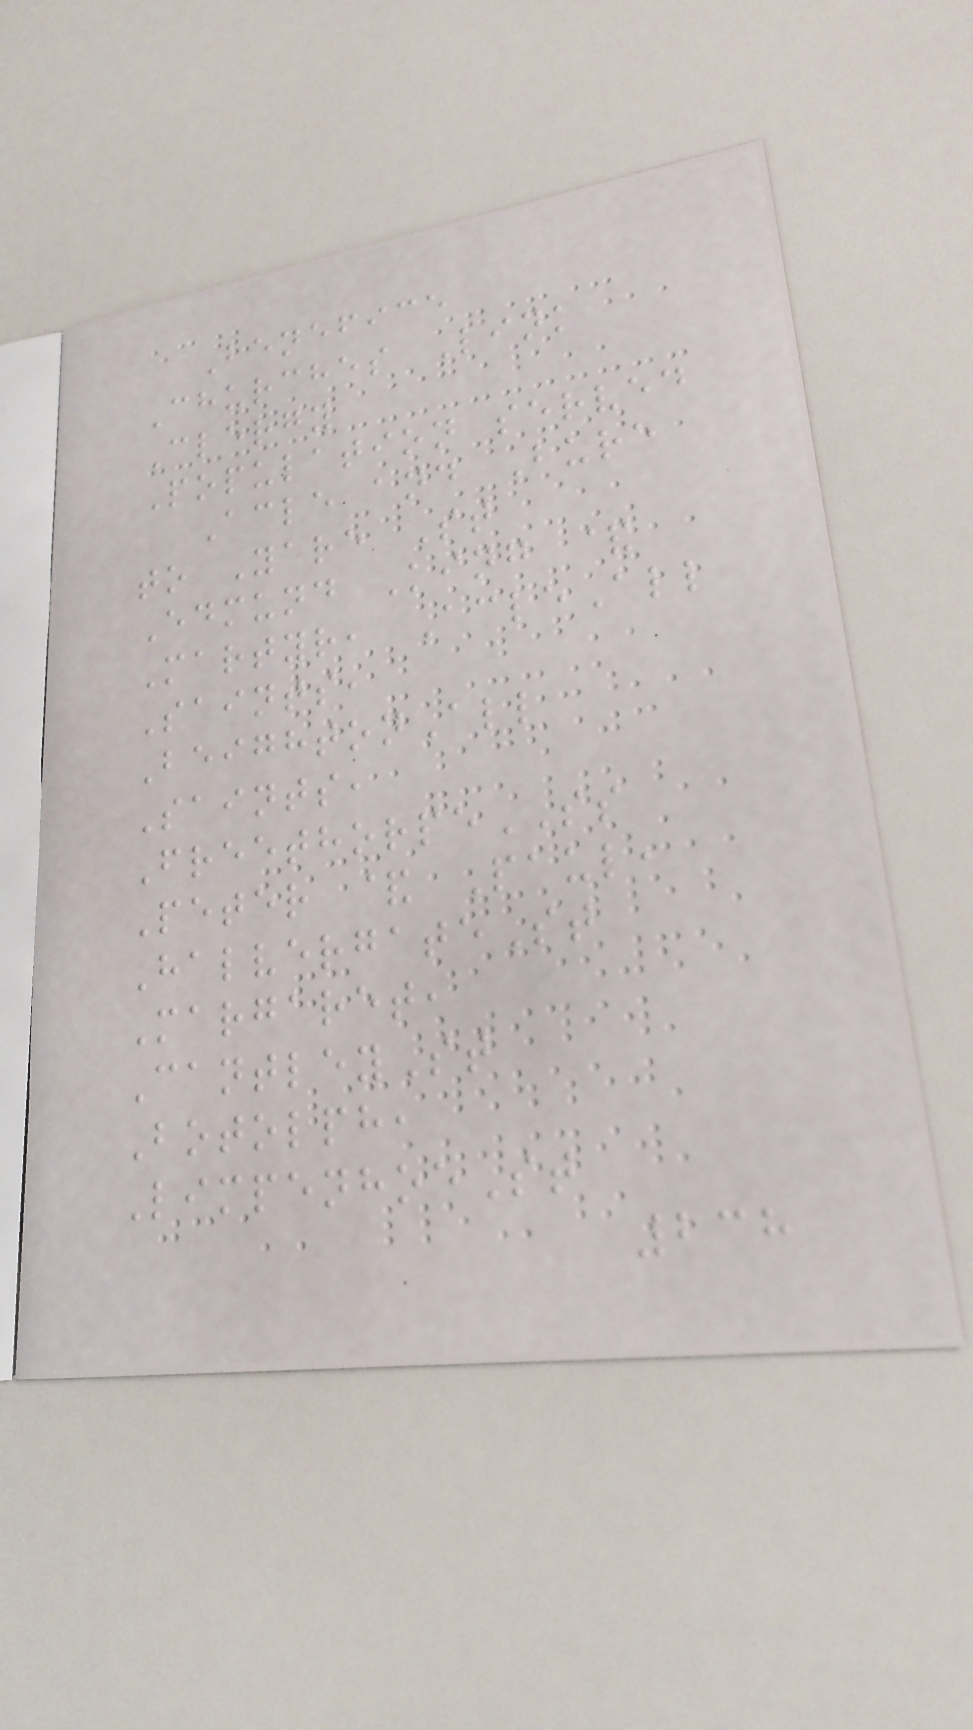Benefice
Churches Link
Clergy
Population served
Acle and Bure
to Yare St
Edmund King &
Martyr, AcleAll
Saints,
BeightonAll
Saints,
FreethorpeSS
Peter & Paul,
HalvergateSt
Margaret,
CantleySt
Botolph,
LimpenhoeSt
238
